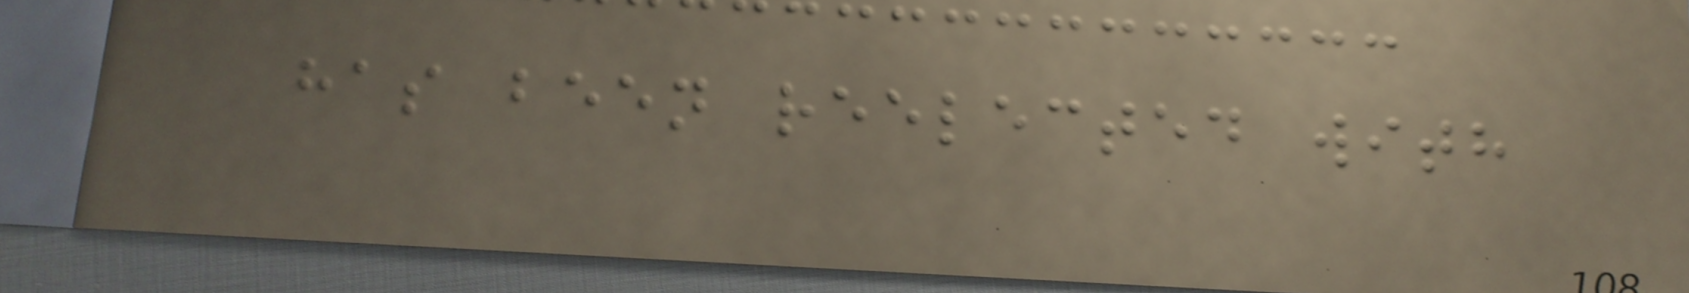has been reelected with
